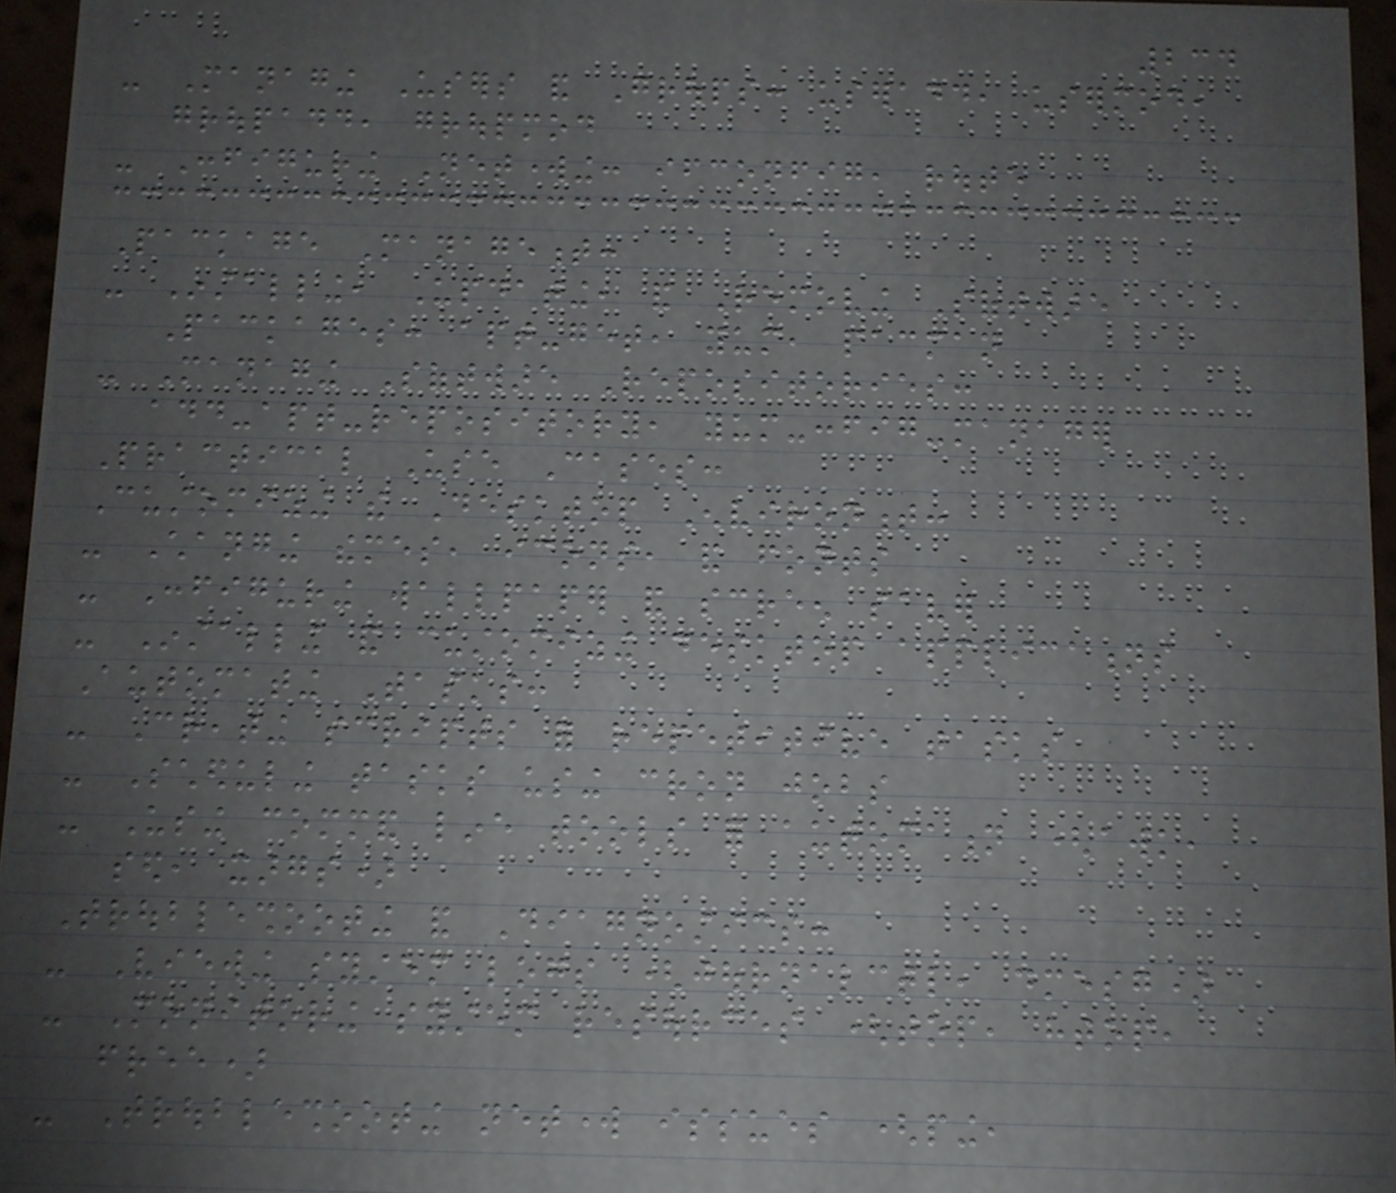234
- Managing Users and Groups: useradd, usermod,
groupadd, groupmod
- Configuring Networking: ifconfig, route
Package Management:
- Installing, Updating, and Removing Software
Packages: apt-get, yum, pacman
- Managing Software Repositories:
add-apt-repository, yum-config-manager
Practical Use Cases:
Customizing the Desktop Environment:
- Changing themes, icons, and fonts
- Configuring wallpaper and screen saver
- Installing and customizing desktop applications
Automating Tasks:
- Creating scripts for repetitive tasks
- Scheduling tasks using cron jobs
- Using command line tools for automation (awk,
sed, xargs)
Troubleshooting and Diagnostics:
- Viewing system logs (journalctl, dmesg)
- Monitoring system resources (top, htop,
free)
- Troubleshooting network issues (ping,
